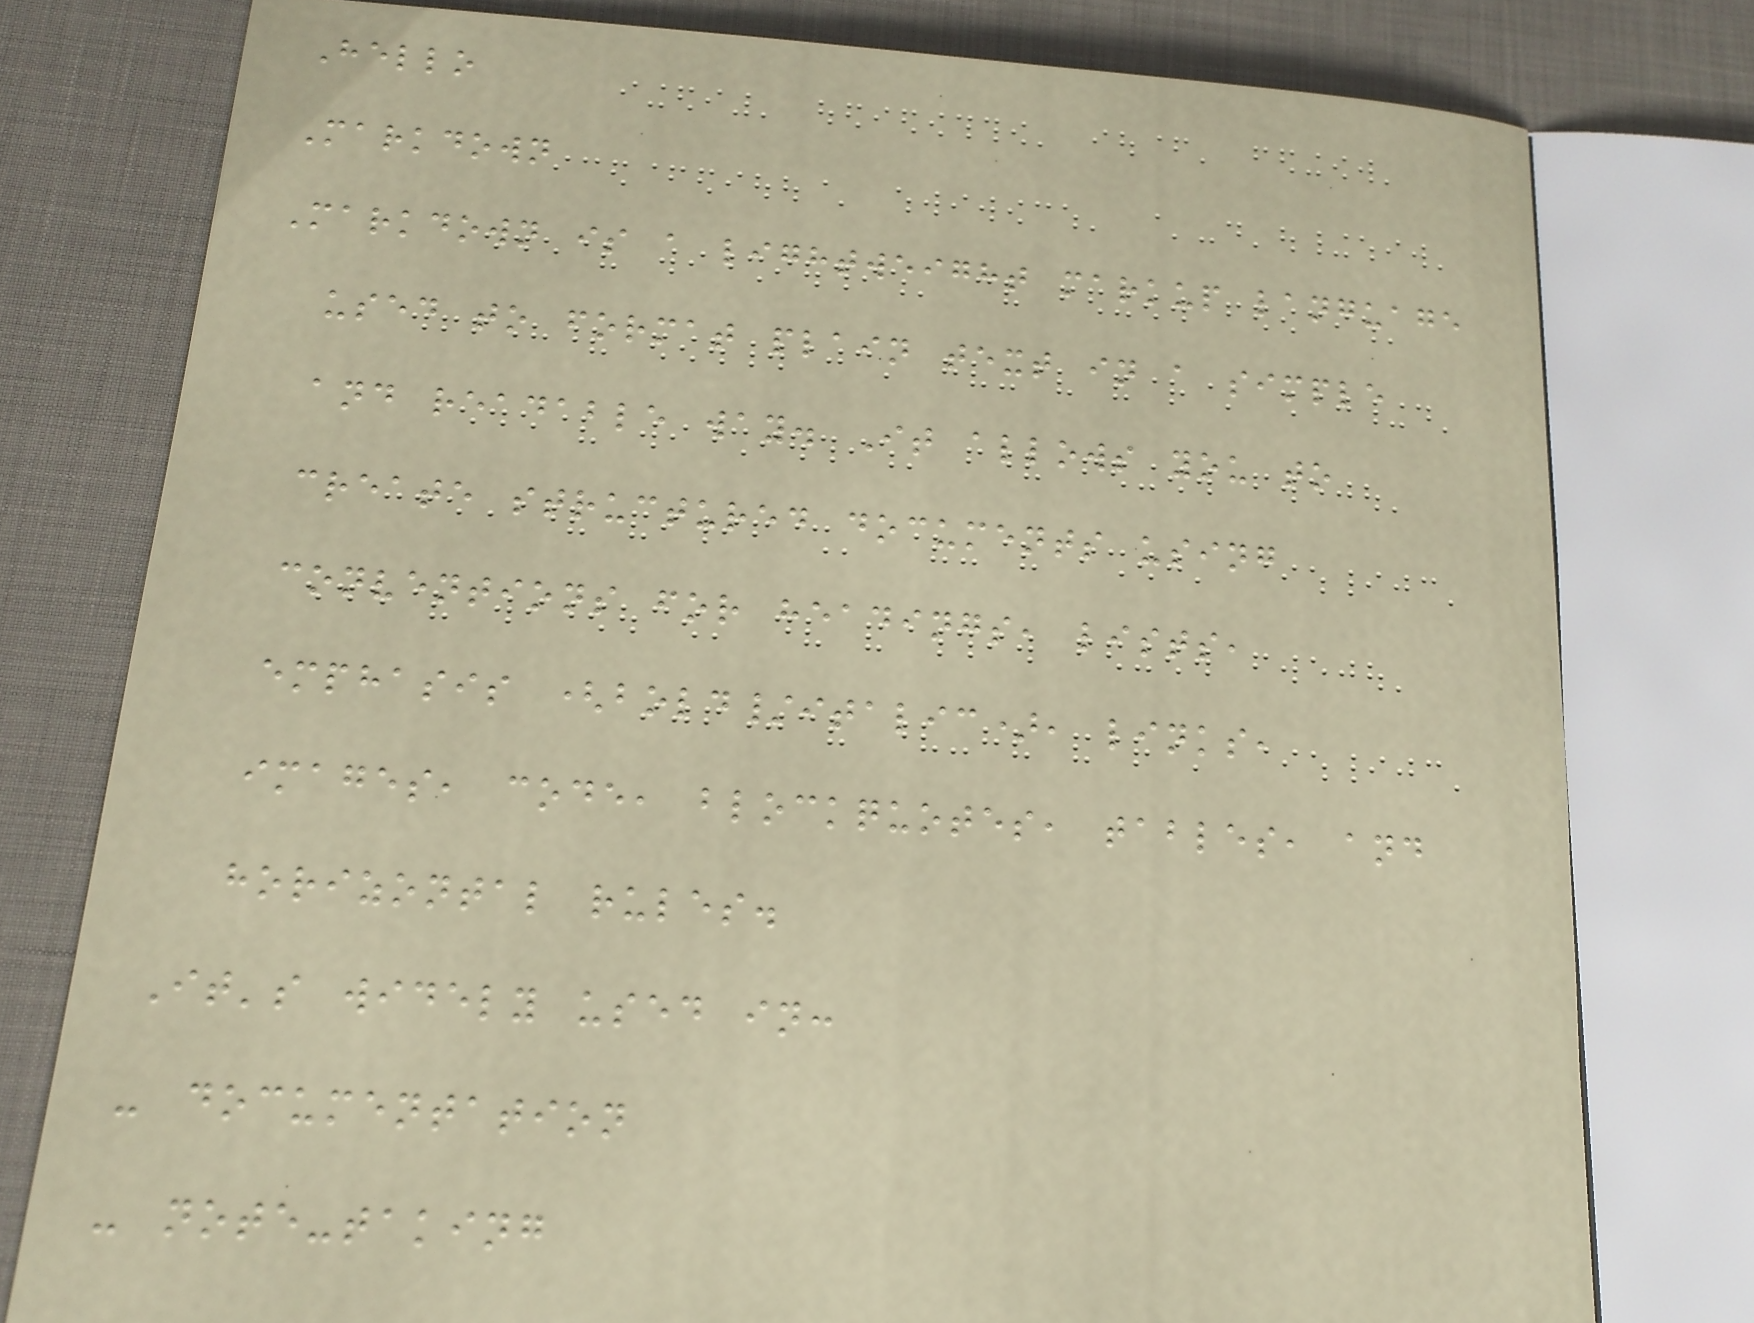Hello
Markdown
Markdown is a lightweight markup language
used to format plain text in a simple
and readable way. It allows you to
create structured documents using
conventions for headings, lists,
emphasis (bold/italic), links,
images, code, blockquotes, tables, and
horizontal rules.
It's widely used in:
- documentation
- note-taking
